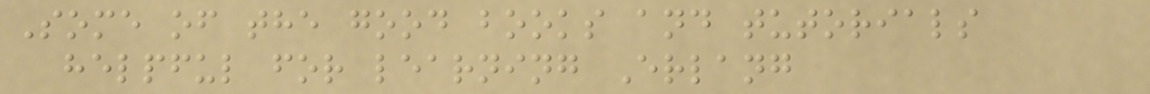Some of the good books and tutorials
helpful for learning Erlang
